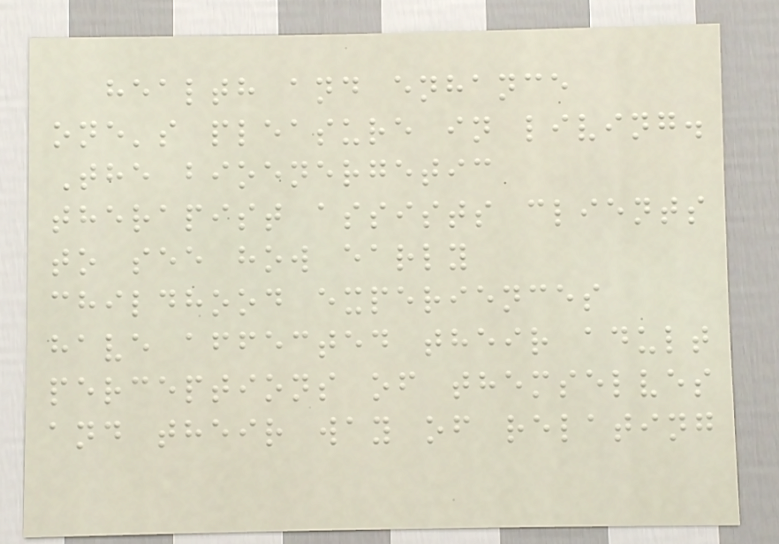health and enhance
one's pleasure in living.
The bioenergetic
therapist assists clients
to see how early
childhood experiences
have affected their adult
perceptions of themselves
and their way of relating
